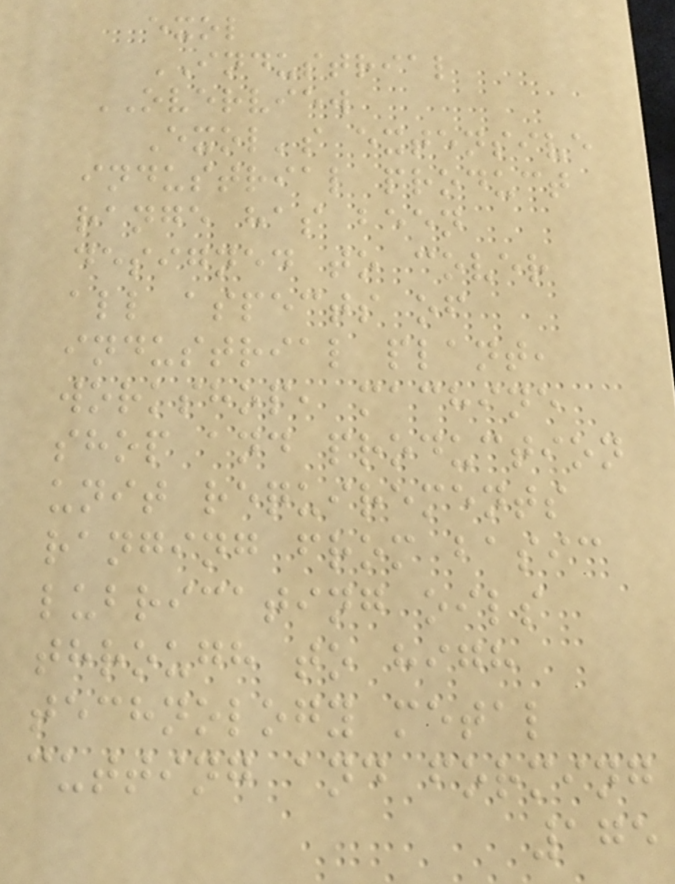exol
INDUSTRIAL
OVERVIEW
Exol's extensive
industrial product
range has been
designed to cover
all aspects of
industrial plant,
workshop, machine
shop and production
unit requirements
ranging from basic
lubricating oils
through to high
technology metal
cutting and forming
175
